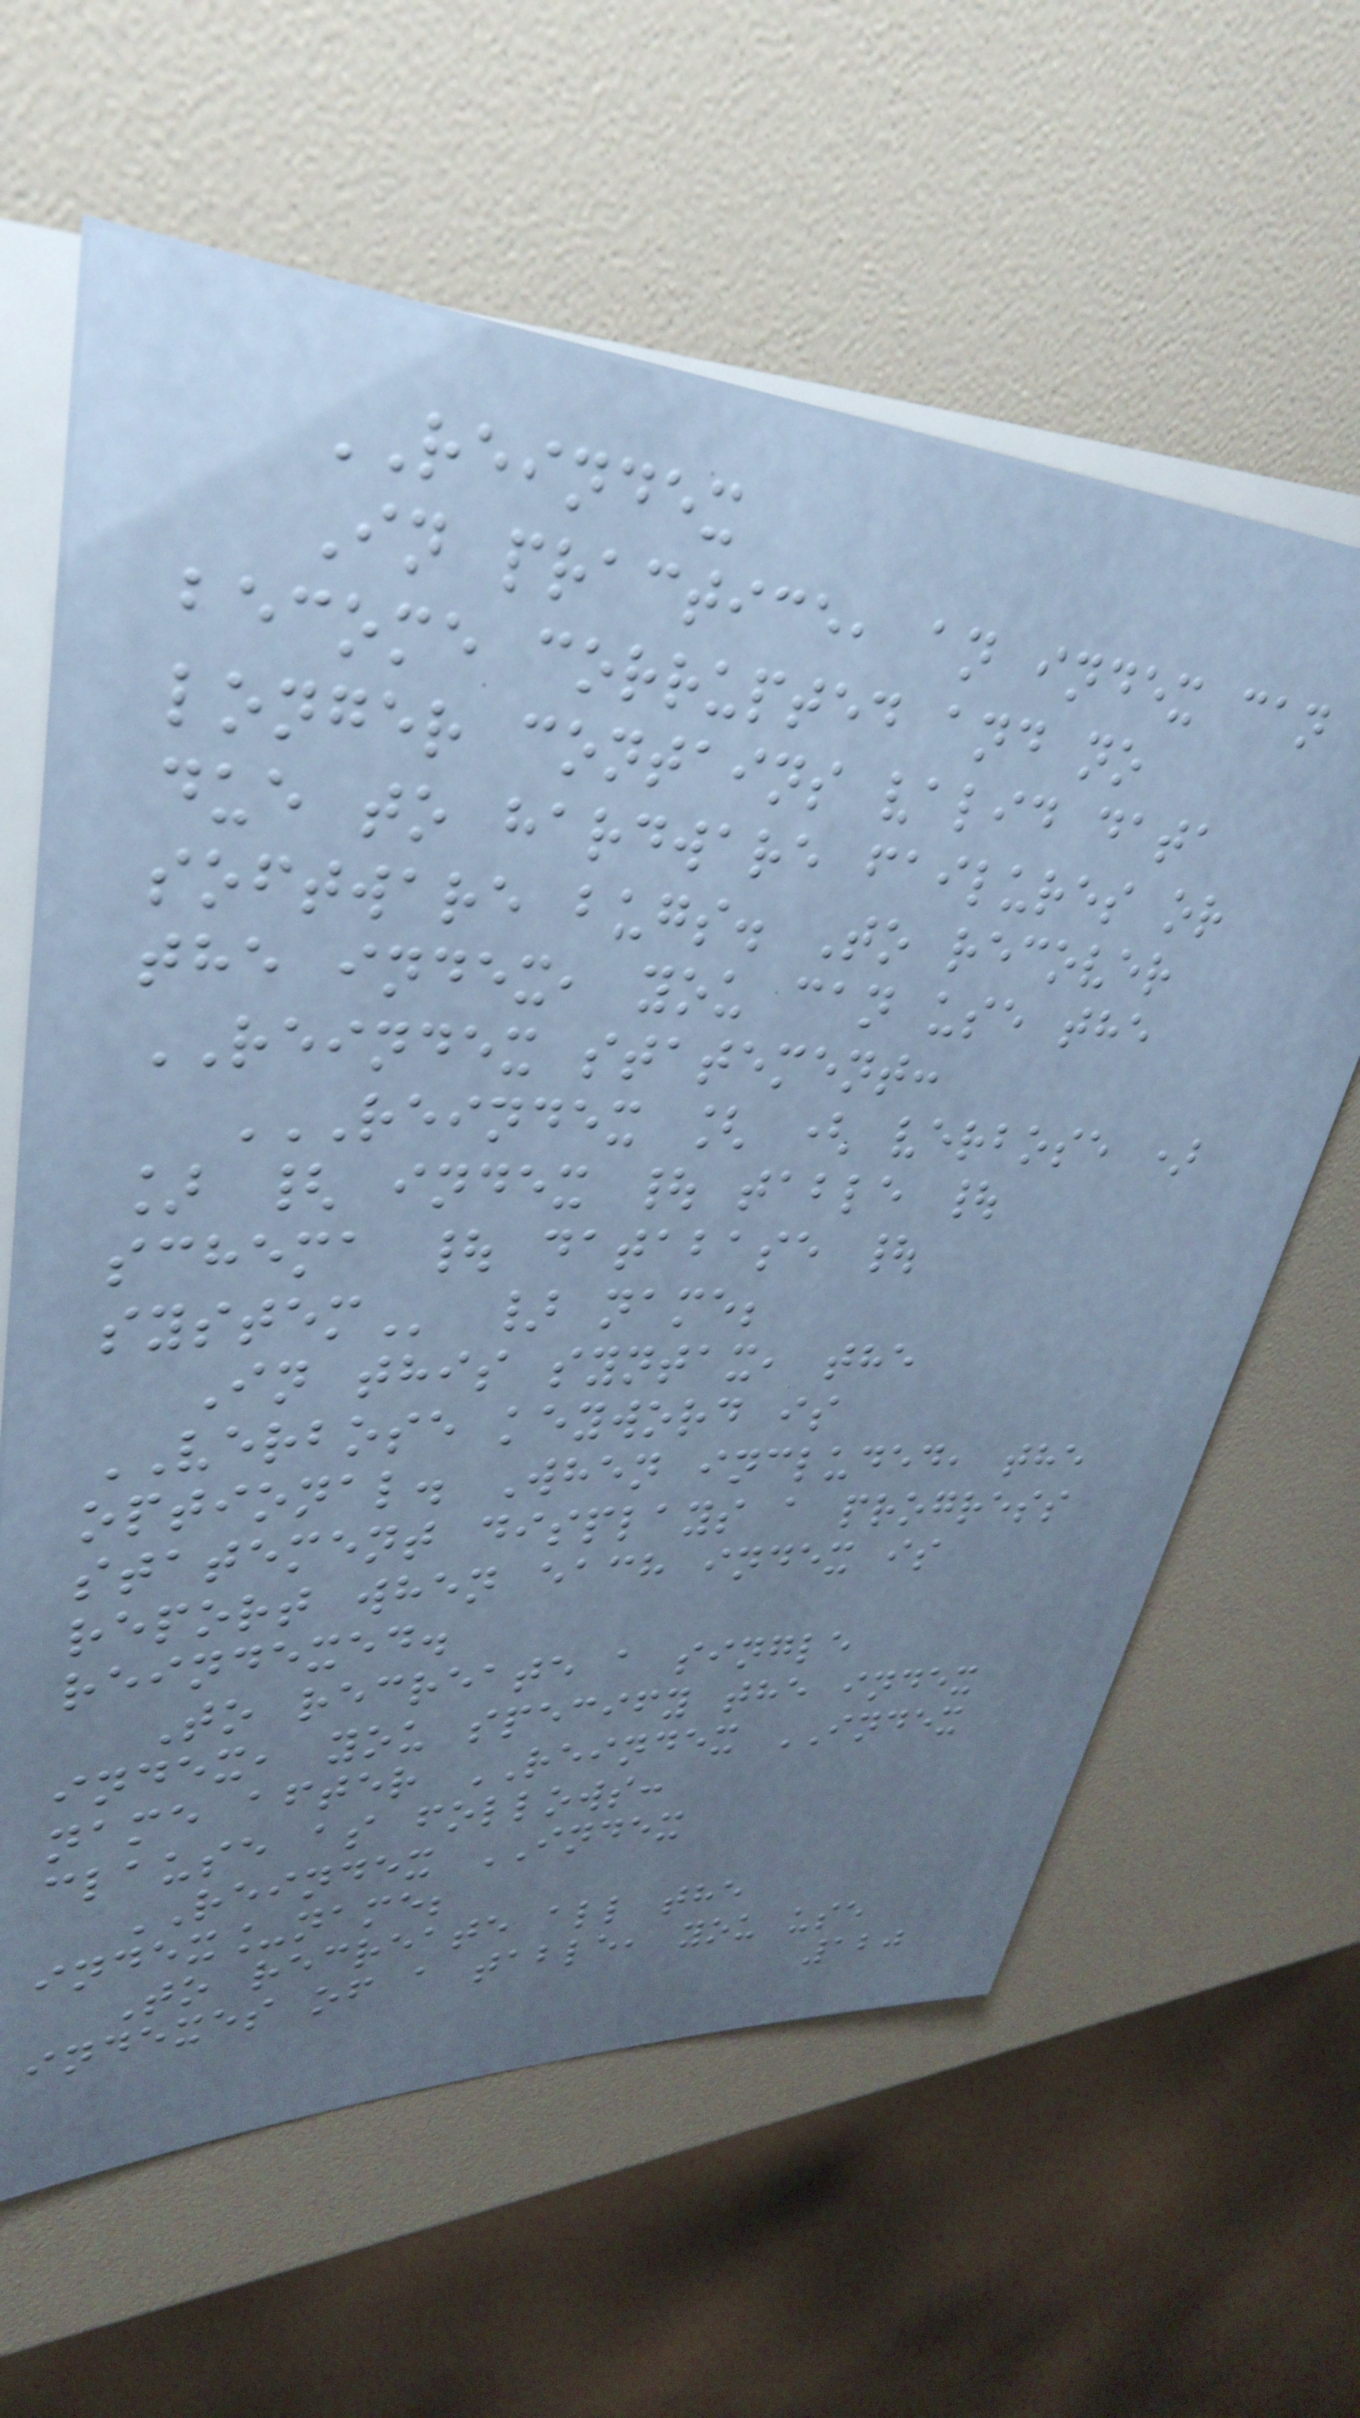REINDEX
In practice, an index can
become corrupted and no
longer contains valid data
due to hardware failures or
software bugs. To recover
the index, you can use the
REINDEX statement:
REINDEX [ ( VERBOSE )
] { INDEX | TABLE |
SCHEMA | DATABASE |
SYSTEM } name;
In this syntax, the
VERBOSE keyword is
optional. When included, the
statement displays a progress
report when each index is
reindexed.
To recreate a single
index, you specify the index
name after REINDEX INDEX
clause as follows:
REINDEX INDEX
index_name;
To recreate all the
indexes of a table, you use
120
